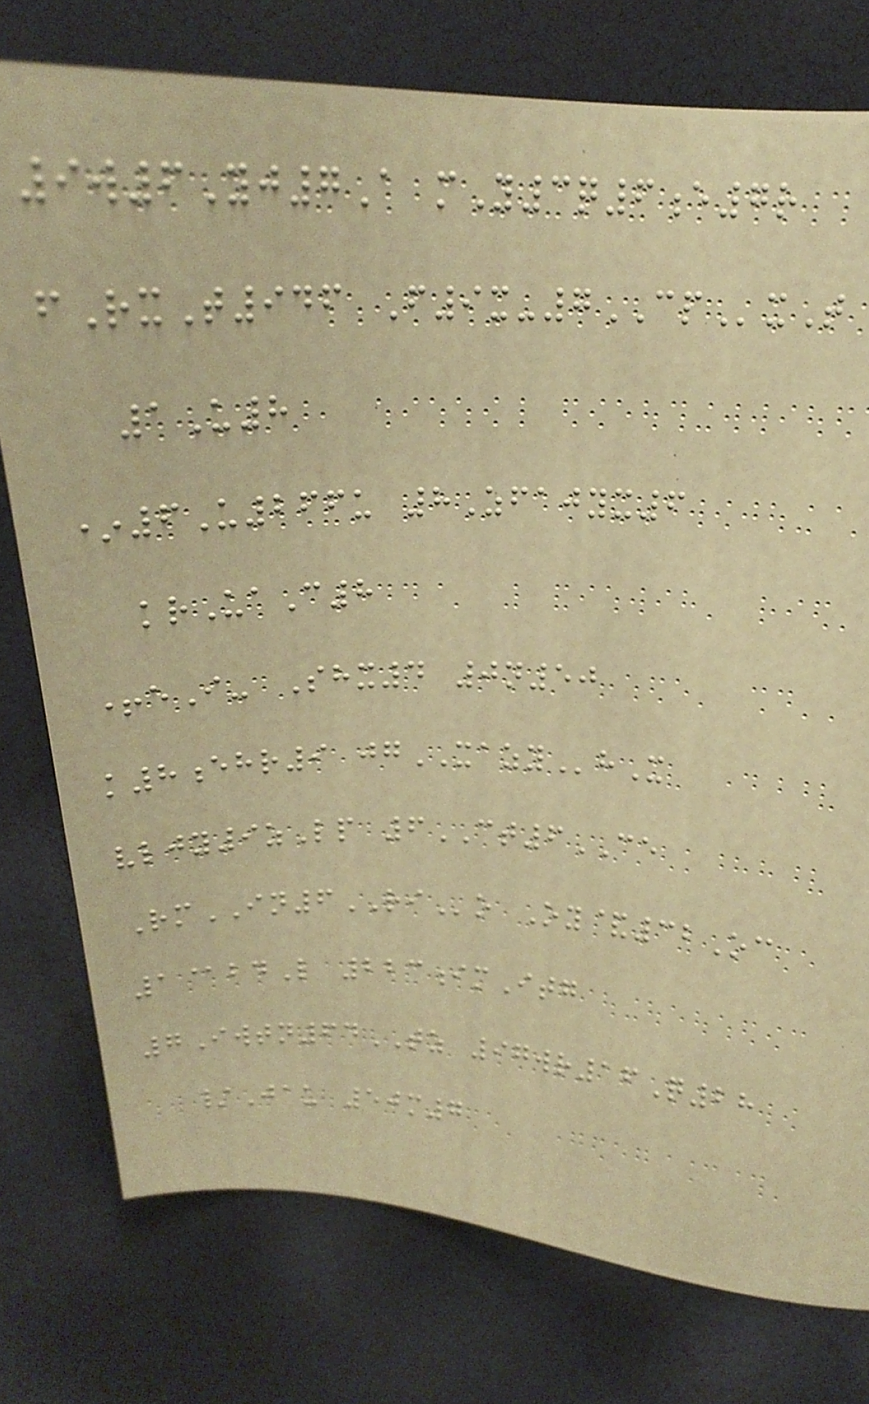9w6Yj7A mY3q6e7r
fRxT946 F9x-7CPxT
1U8
*6U266u 8Zfajyx6
krUaC8
+eI- Shx4 0n50
k8ehr9 jgXAZYhX
vljy9zLp 6CT6CE
RmIN6RIo Oy&32Oc
1@bdL 223imItg
7Iwtn64TZ 97wr16Q28
/Jau 50m7
